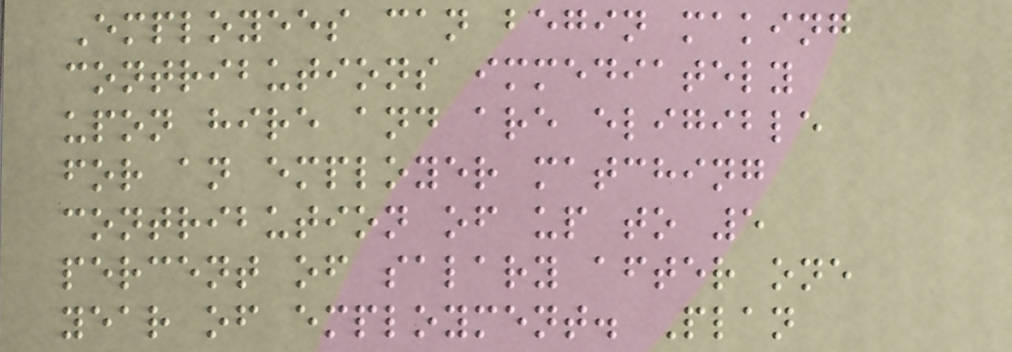Employees can begin making
contributions immediately
upon hire and are eligible
for an employer matching
contribution of up to 5
percent of salary after one
year of employment. Plan
